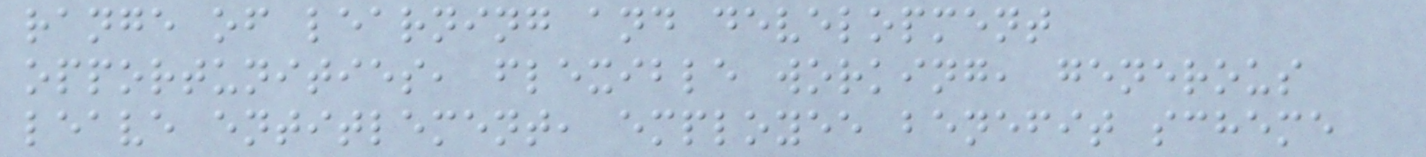range of learning and development
opportunities, flexible working, generous
leave entitlement, employee benefit scheme
